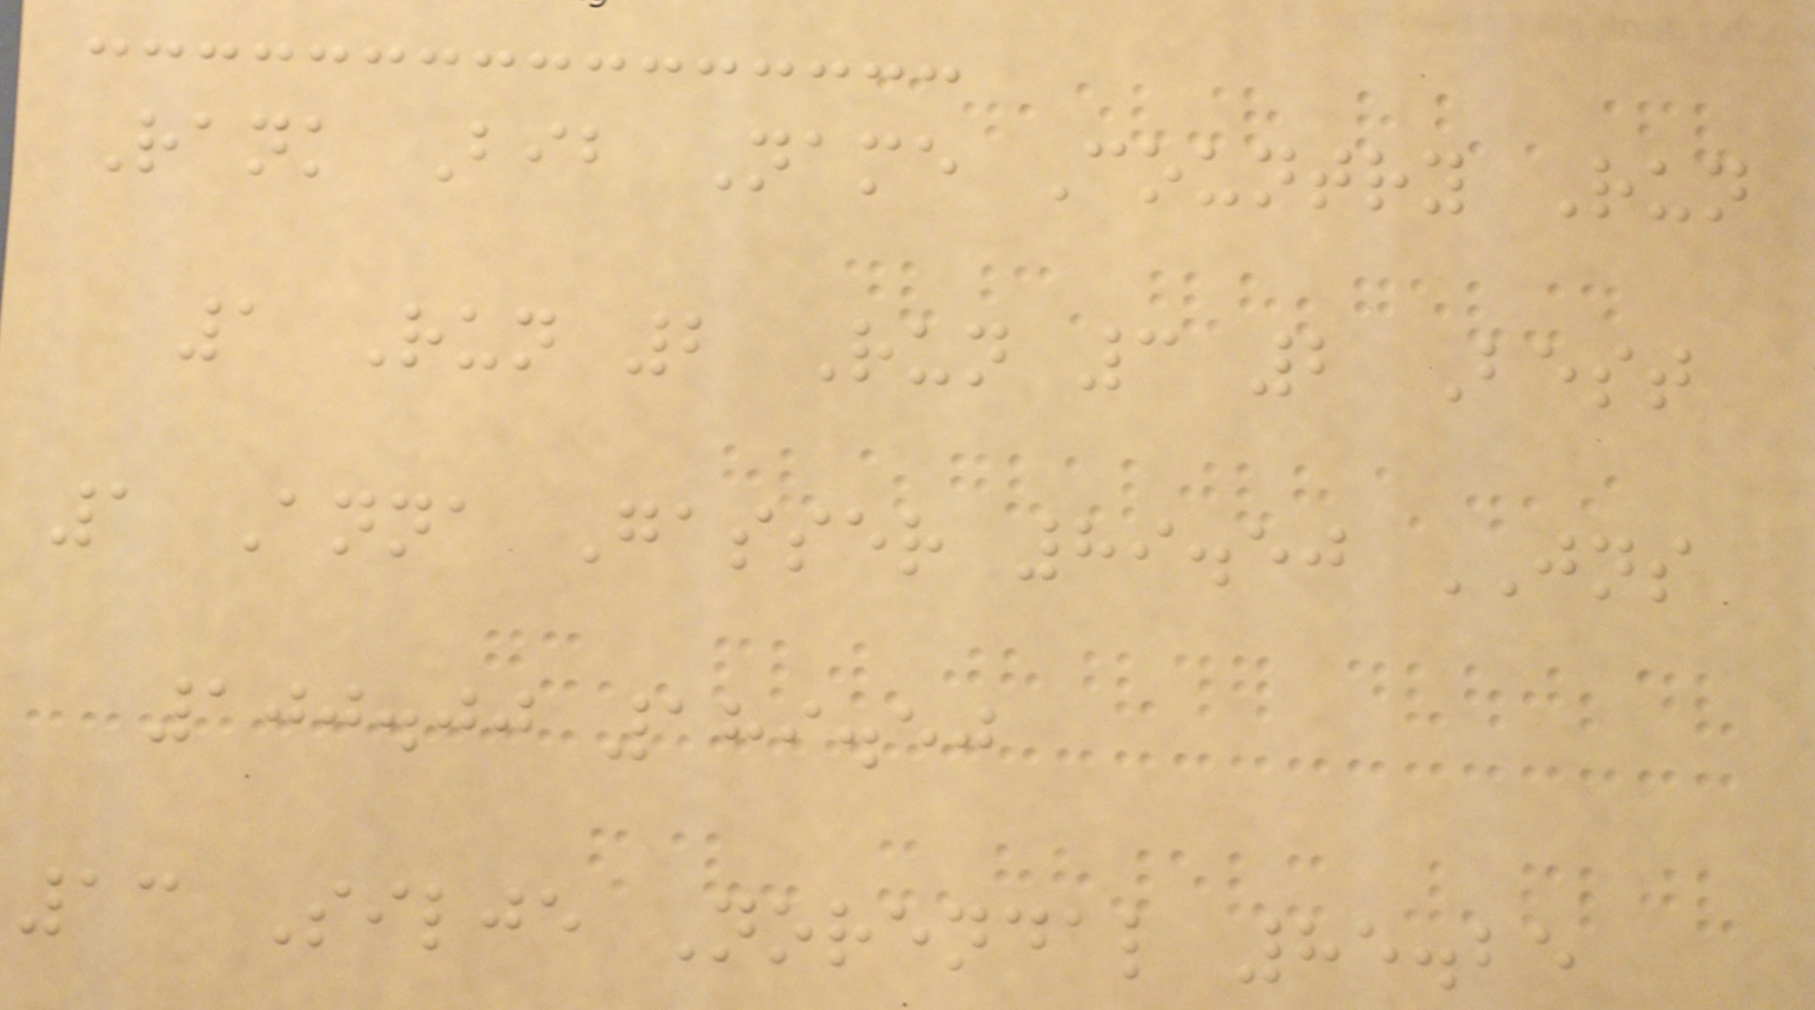Rank Bib Name Country Run
1 Run 2 Run 3 2 Best
1 Anna Gasser 89.50 JNS
100.00 189.50
13 Silje Norendal 85.25
